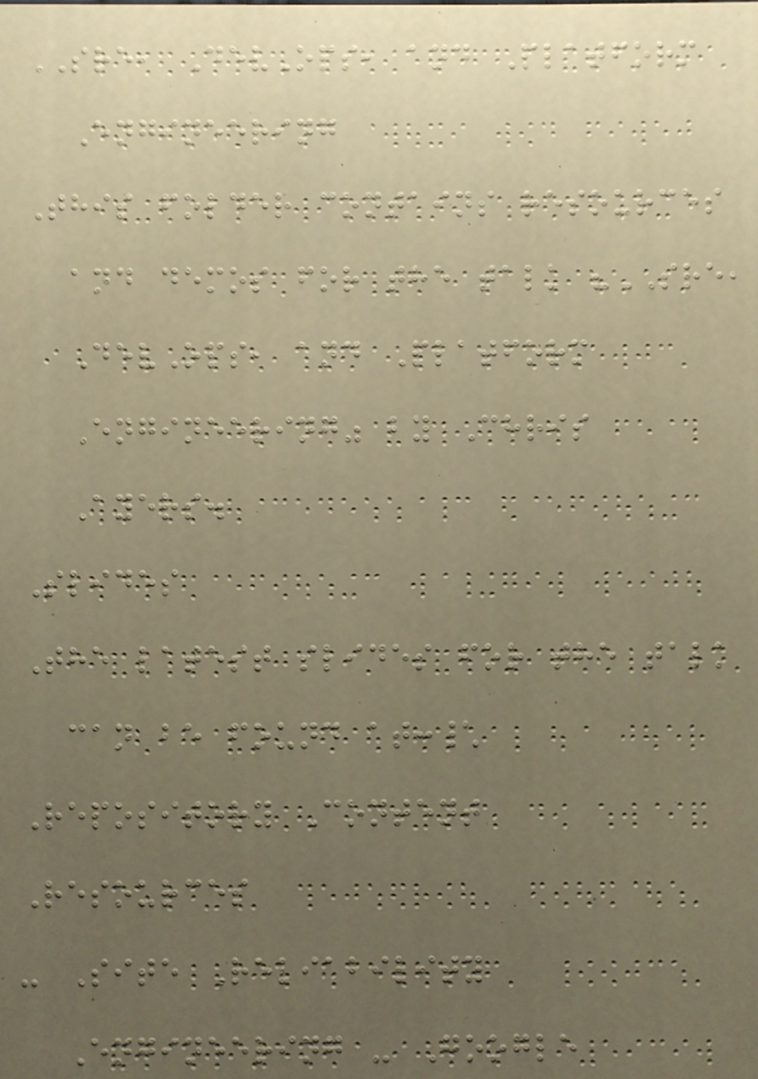SRE, DevOps, and Platform
Engineering
This folder contains resources
and demos for the talk "SRE,
DevOps, and Platform
Engineering" by Chris
Ayers.
Slides
The latest slides for the talk
can be found at:\
Repository Content
Resources
- Site Reliability
Engineering - Google
